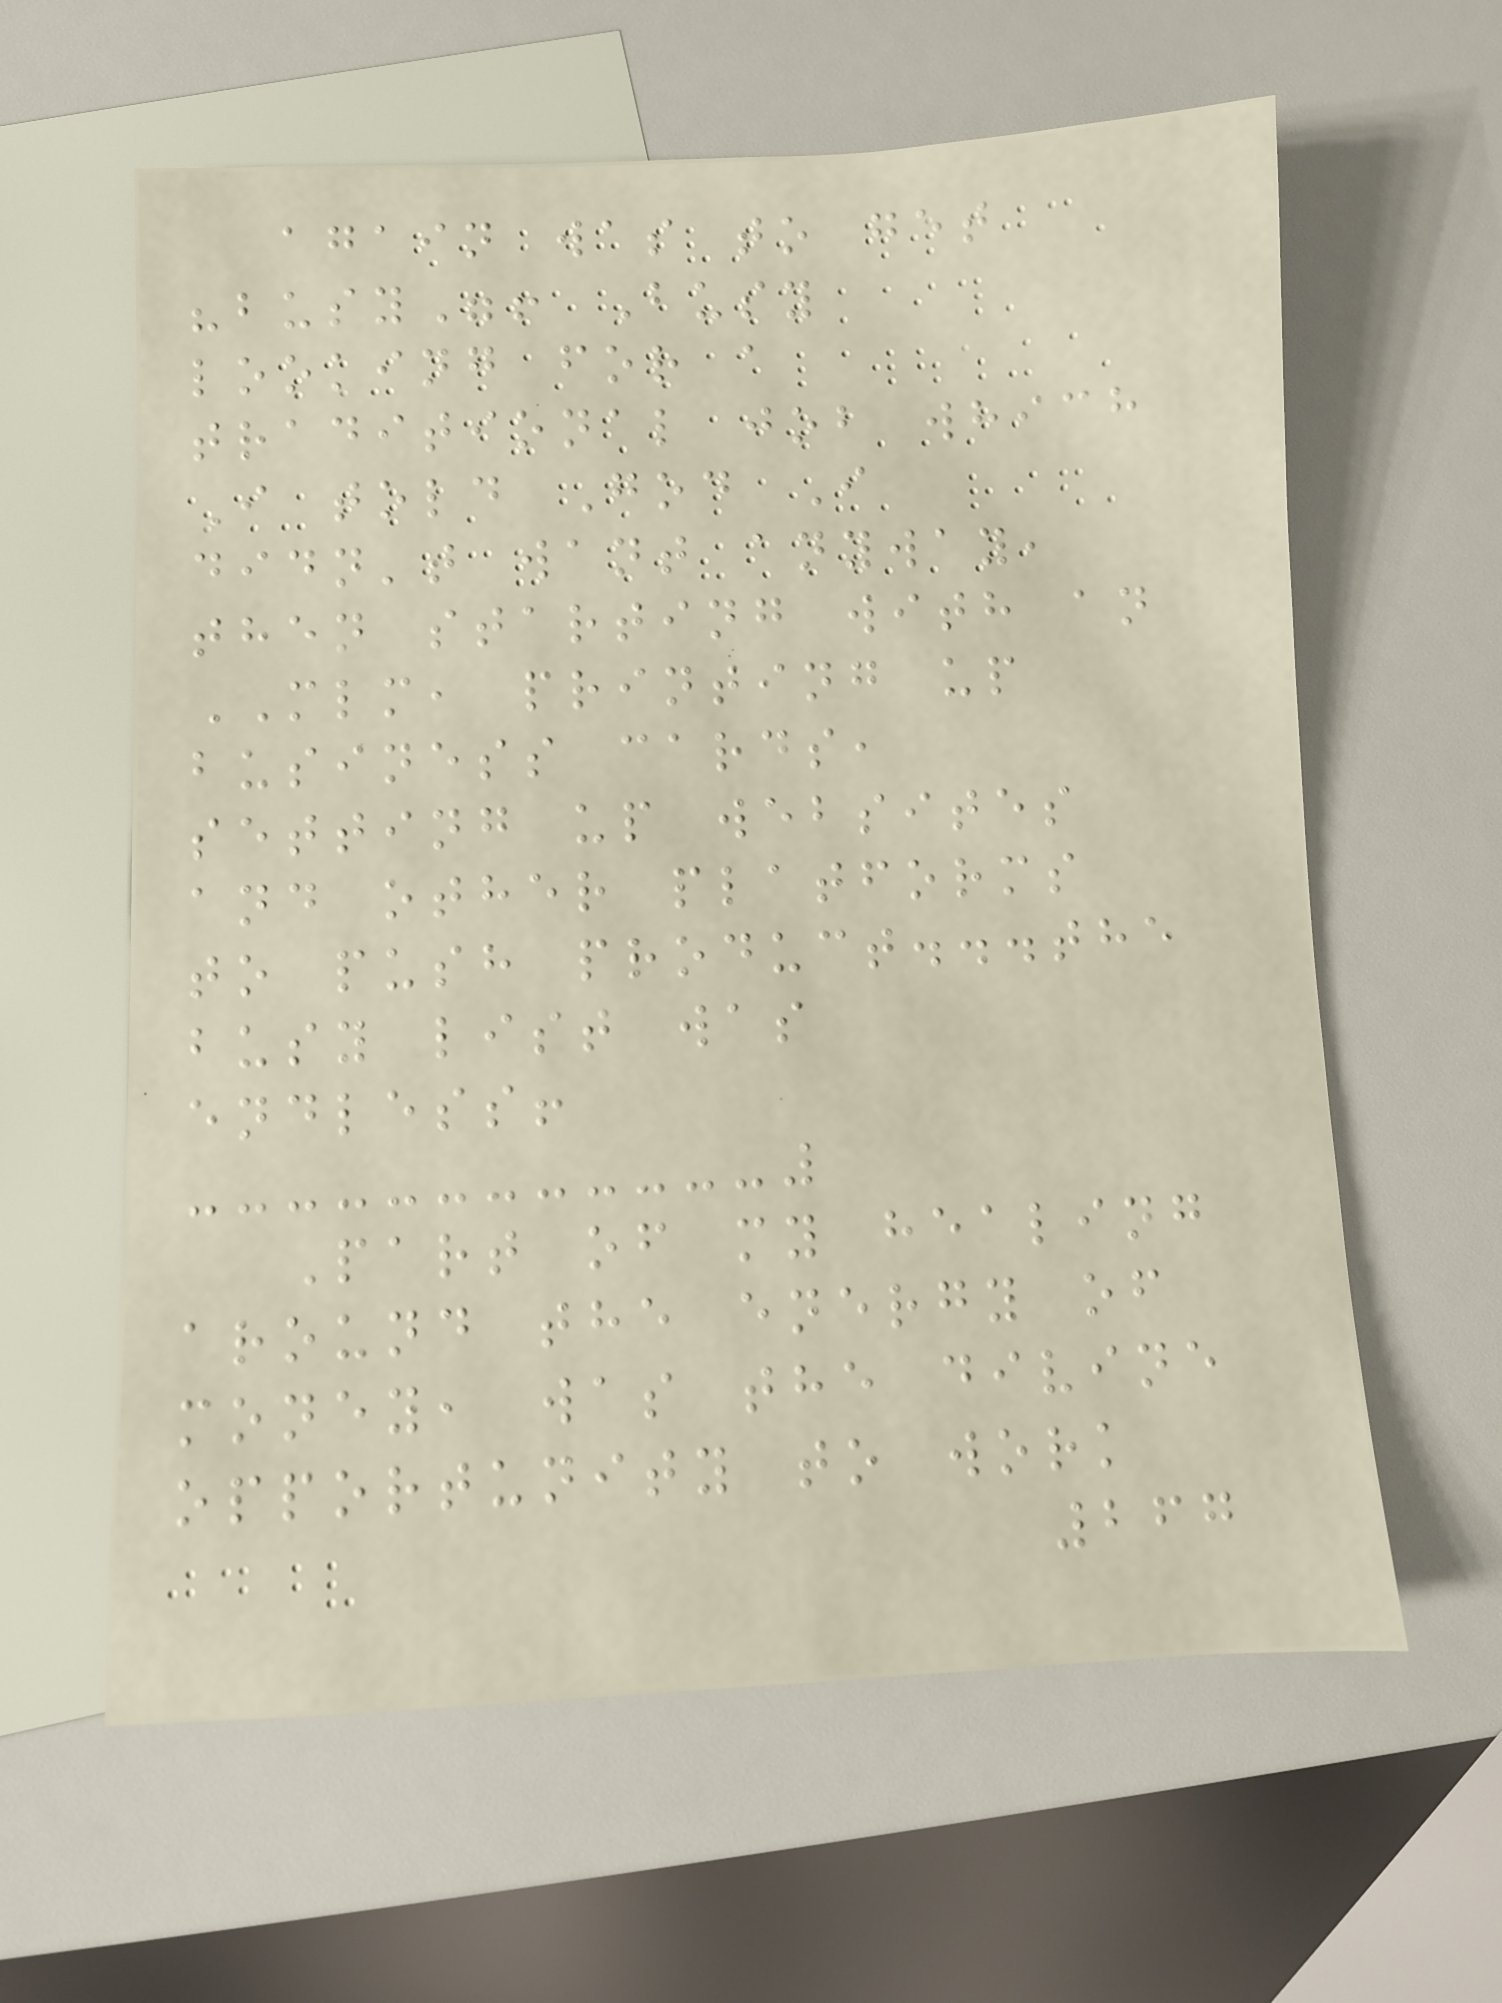again was to get
"busy"! Busy
looking for a
traditional job which
I told God I
didn't want anyway,
then starting with an
MLM, printing up
business cards,
setting up websites
and other platforms
to push product...the
busy list was
endless!
Part of my healing
around the energy of
money, was the divine
opportunity to work
267
